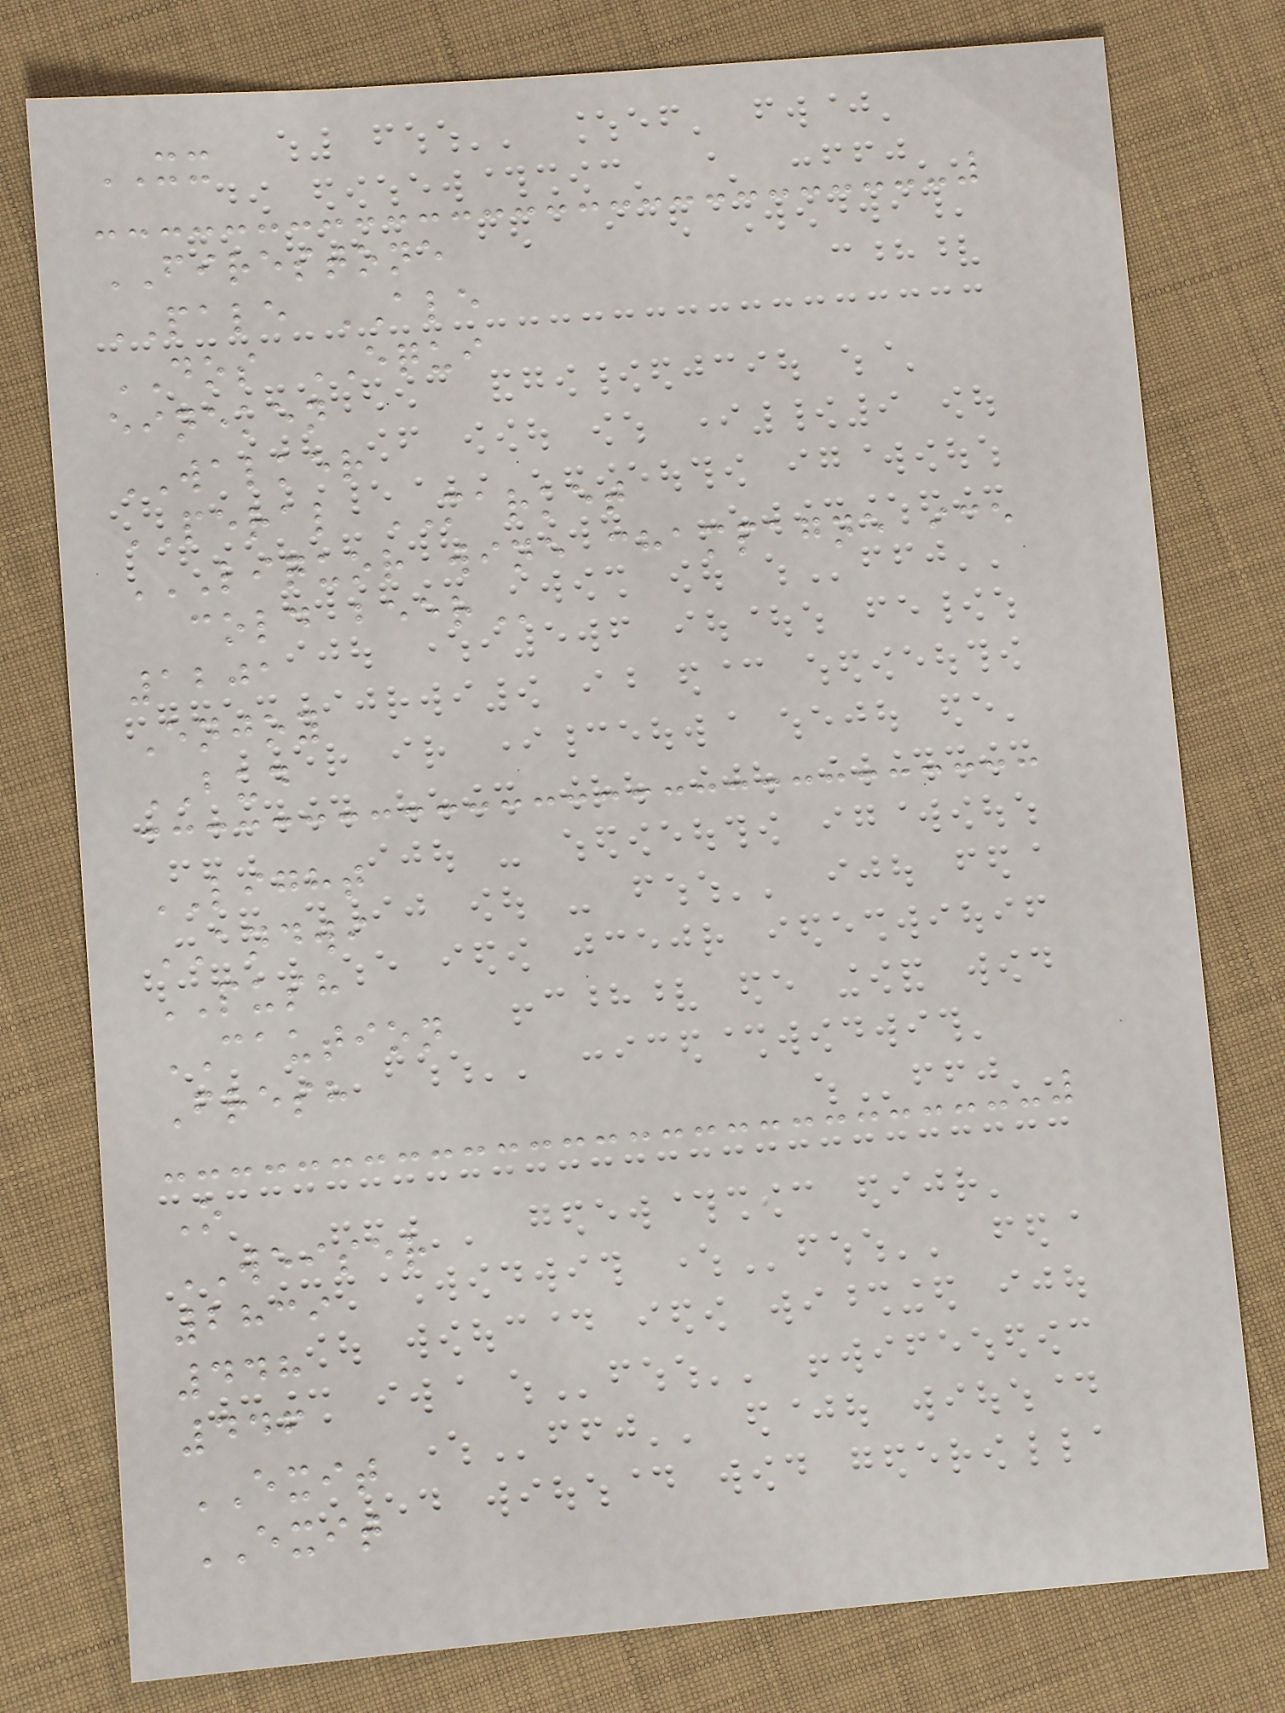XX
FIRESTONE
PALE ALE
DOS EQUI
eineken
WALKER
PERAL MARKET
LIQUOR WINE CHAMPAGNE ICE
COLD BEER
1201
Enjoy
BUD
LIGHT
ANDWI
PUSH
CAUTION
Fresh
O
WEISER
2839
448
446
EXIT
EXIT
